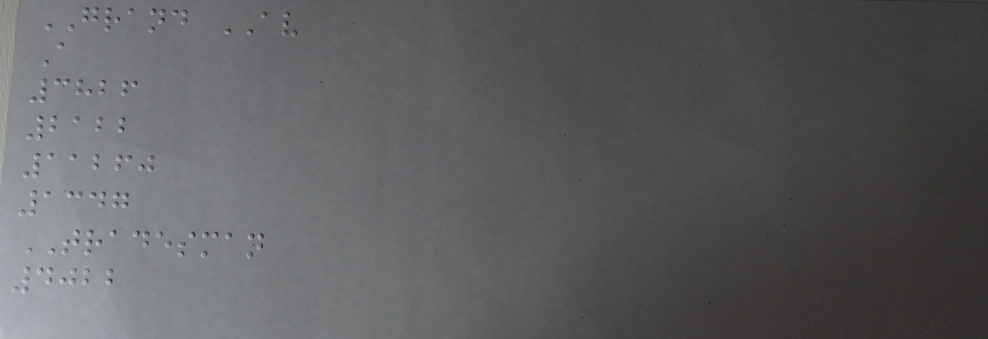GRAND AV
A
3826
2122
11260
1347
TRADESMAN
4022
